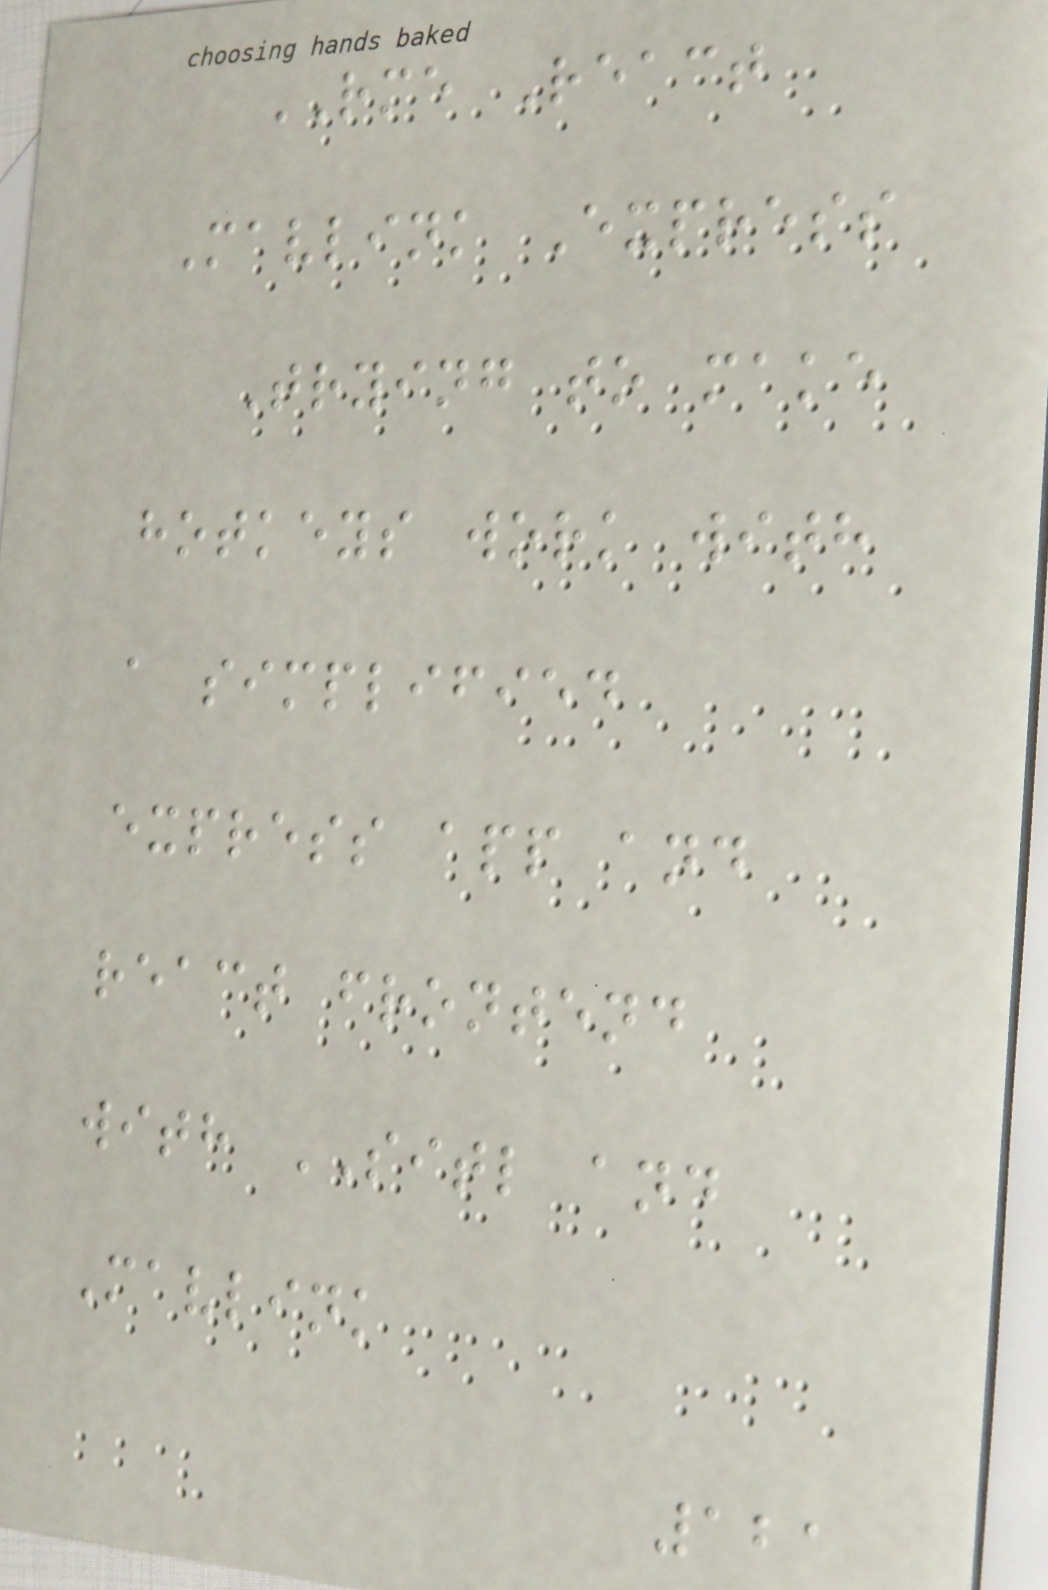RME React
Mavlink Express
Trying to make
hotkeys work with
a simplified
express app and
react frontend
with SITL and
Mavlink
121
